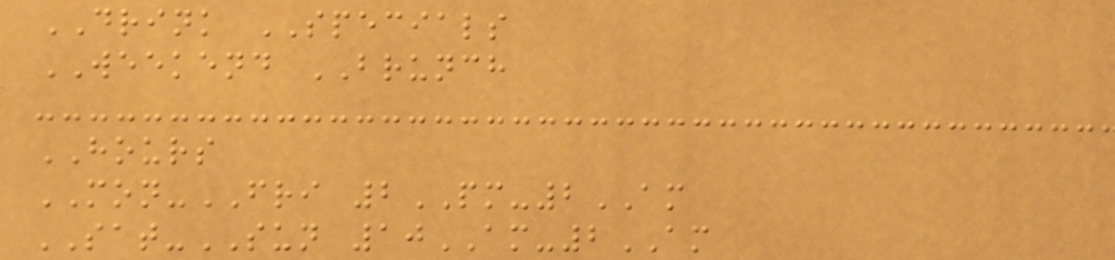DRINK SPECIALS
WEEKEND BRUNCH
HOURS
MON-FRI 2PM-2AM
SAT-SUN 10AM-2AM
